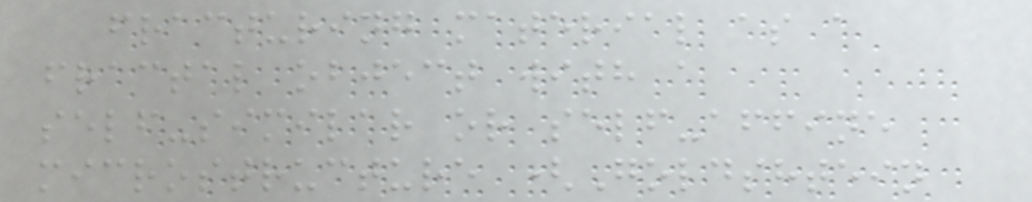fracturing material as a
fractal object with a
self-similar or self-affine
microstructure (Goldshtein
